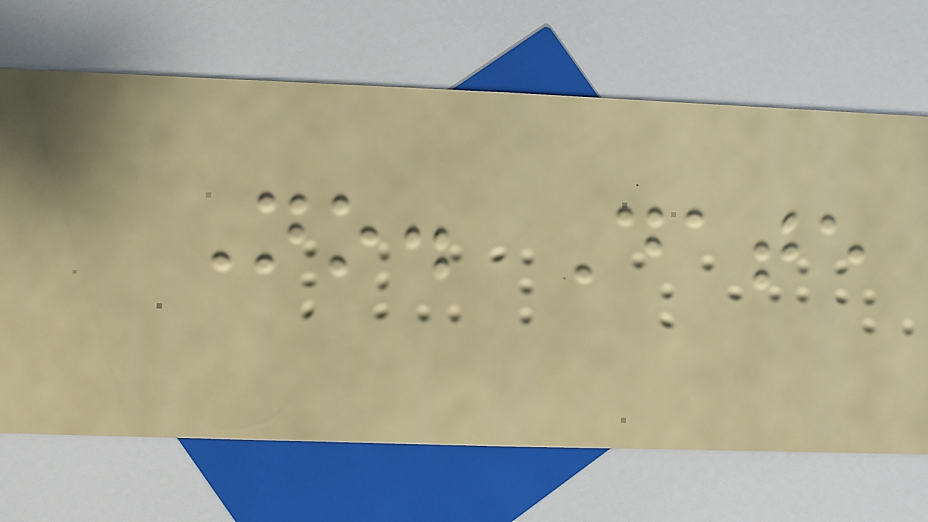No. Date
